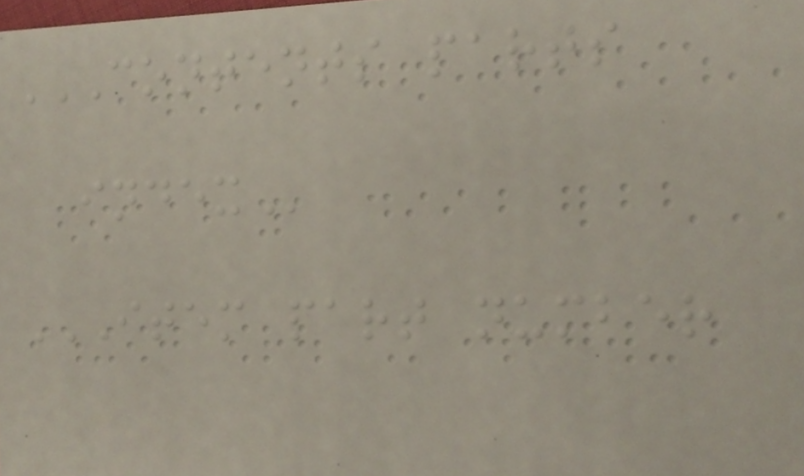CONTENTS PARTS
INDEX
ITEM PART NUMBER
